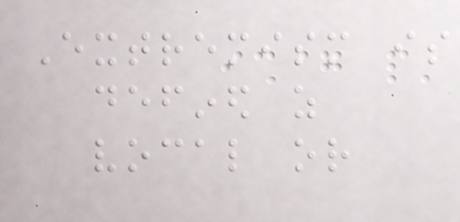Extremism is
defined as
vocal or
